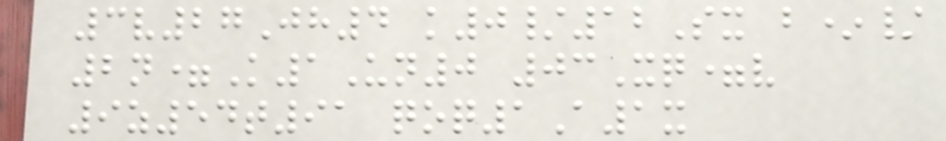3v27Jh4 k0/12Sx b*/
2n=K1Un0 03Xq=v
9z54t91 qoq1A1x
